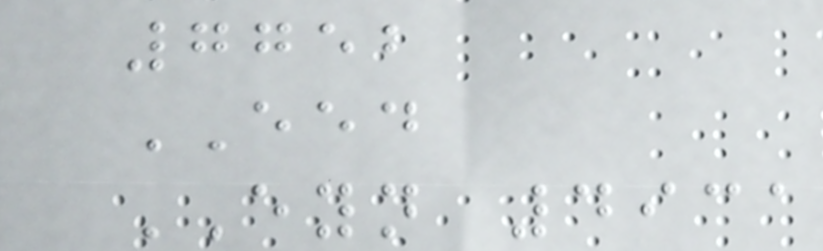7752
EED
EYN 4931
